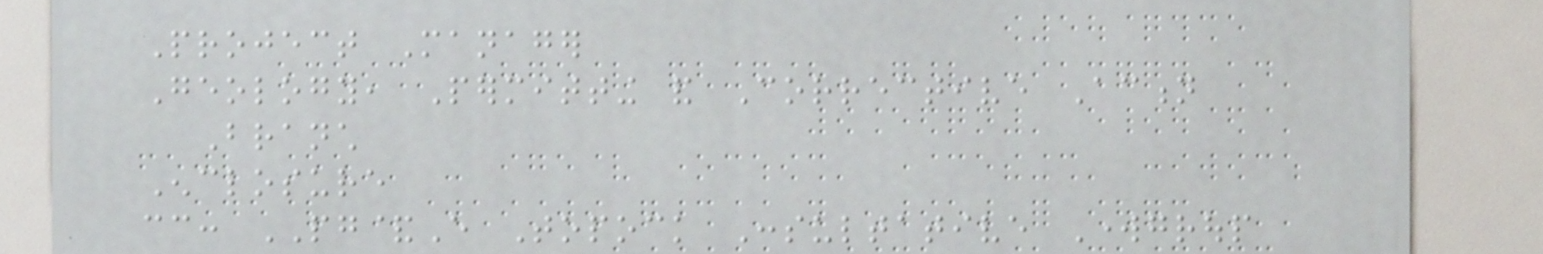Project Manager
Geology, Permitting and Corrective Action
Branch
Enclosure
cc: PG&E Topock Consultative Workgroup
